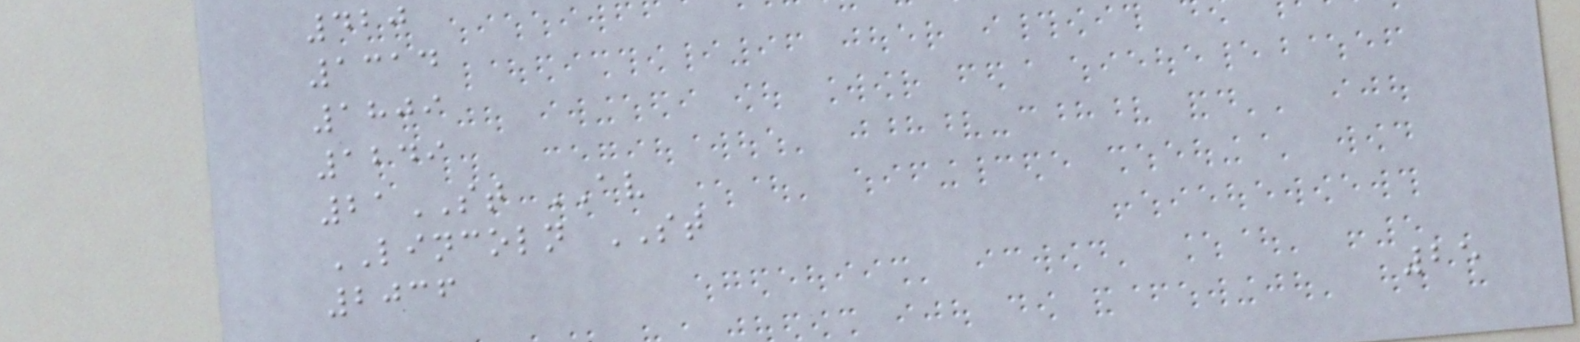420
1314
1809
1249
21ST AV
LINCOLN ST
2036
25
